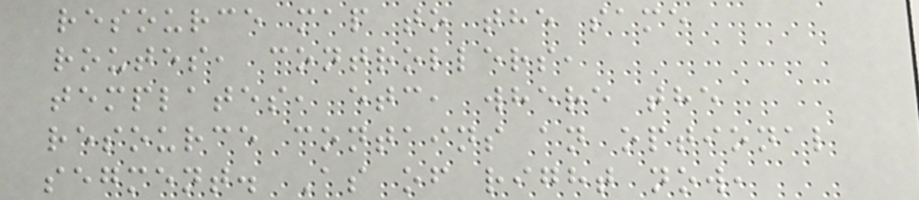resource map to the same
routes, controllers,
templates, etc, where the
resource contains an optional
segment. As of right now,
